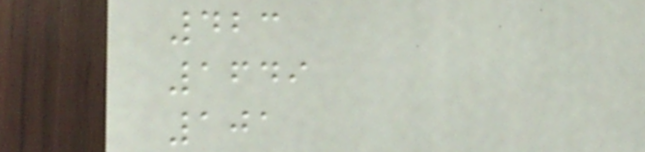423
1649
101
